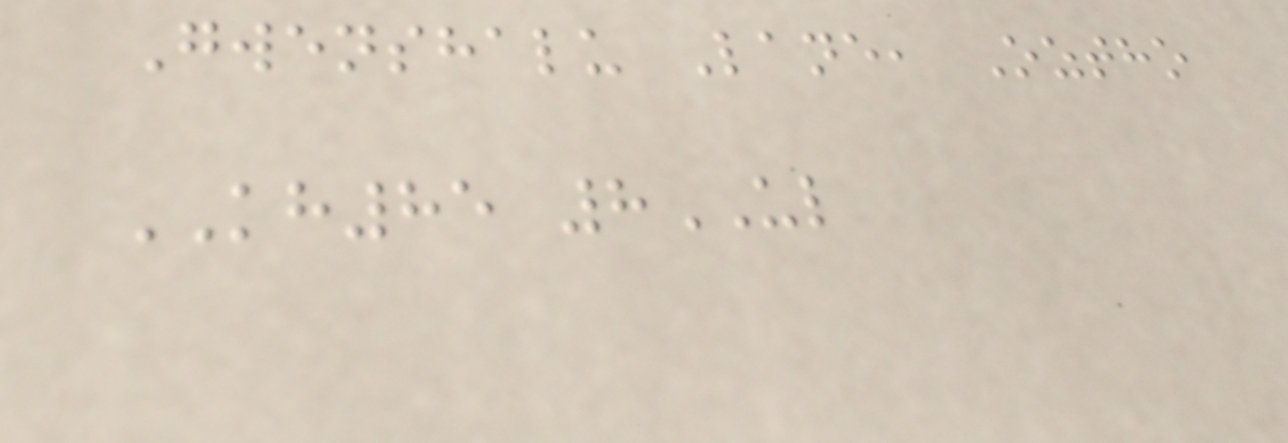Gwenshalu Lane, Oztho
KH85 8UL
